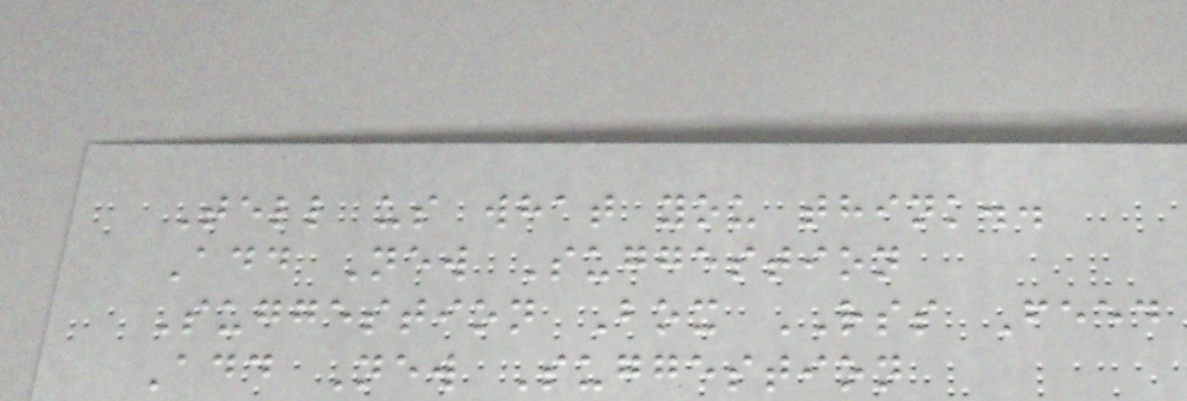Tell us what you think..
Add New Suggestion
Suggestion Box RSS Feed
Add New Suggestion
